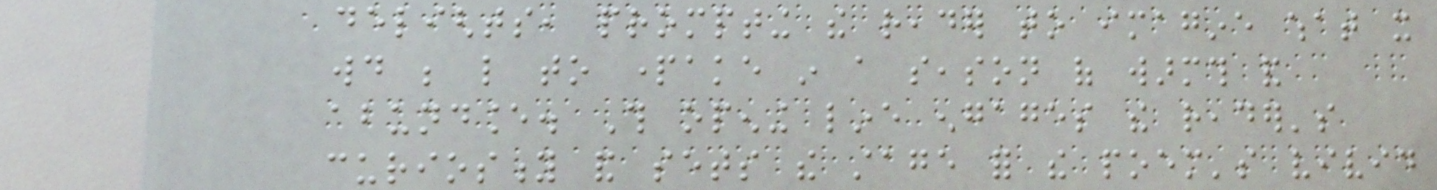delights, prompting the reader to imagine what it
would be like to partake in a season of warmth and
abundance. This opening line engages the reader's
curiosity and sets the stage for the poem's vivid
